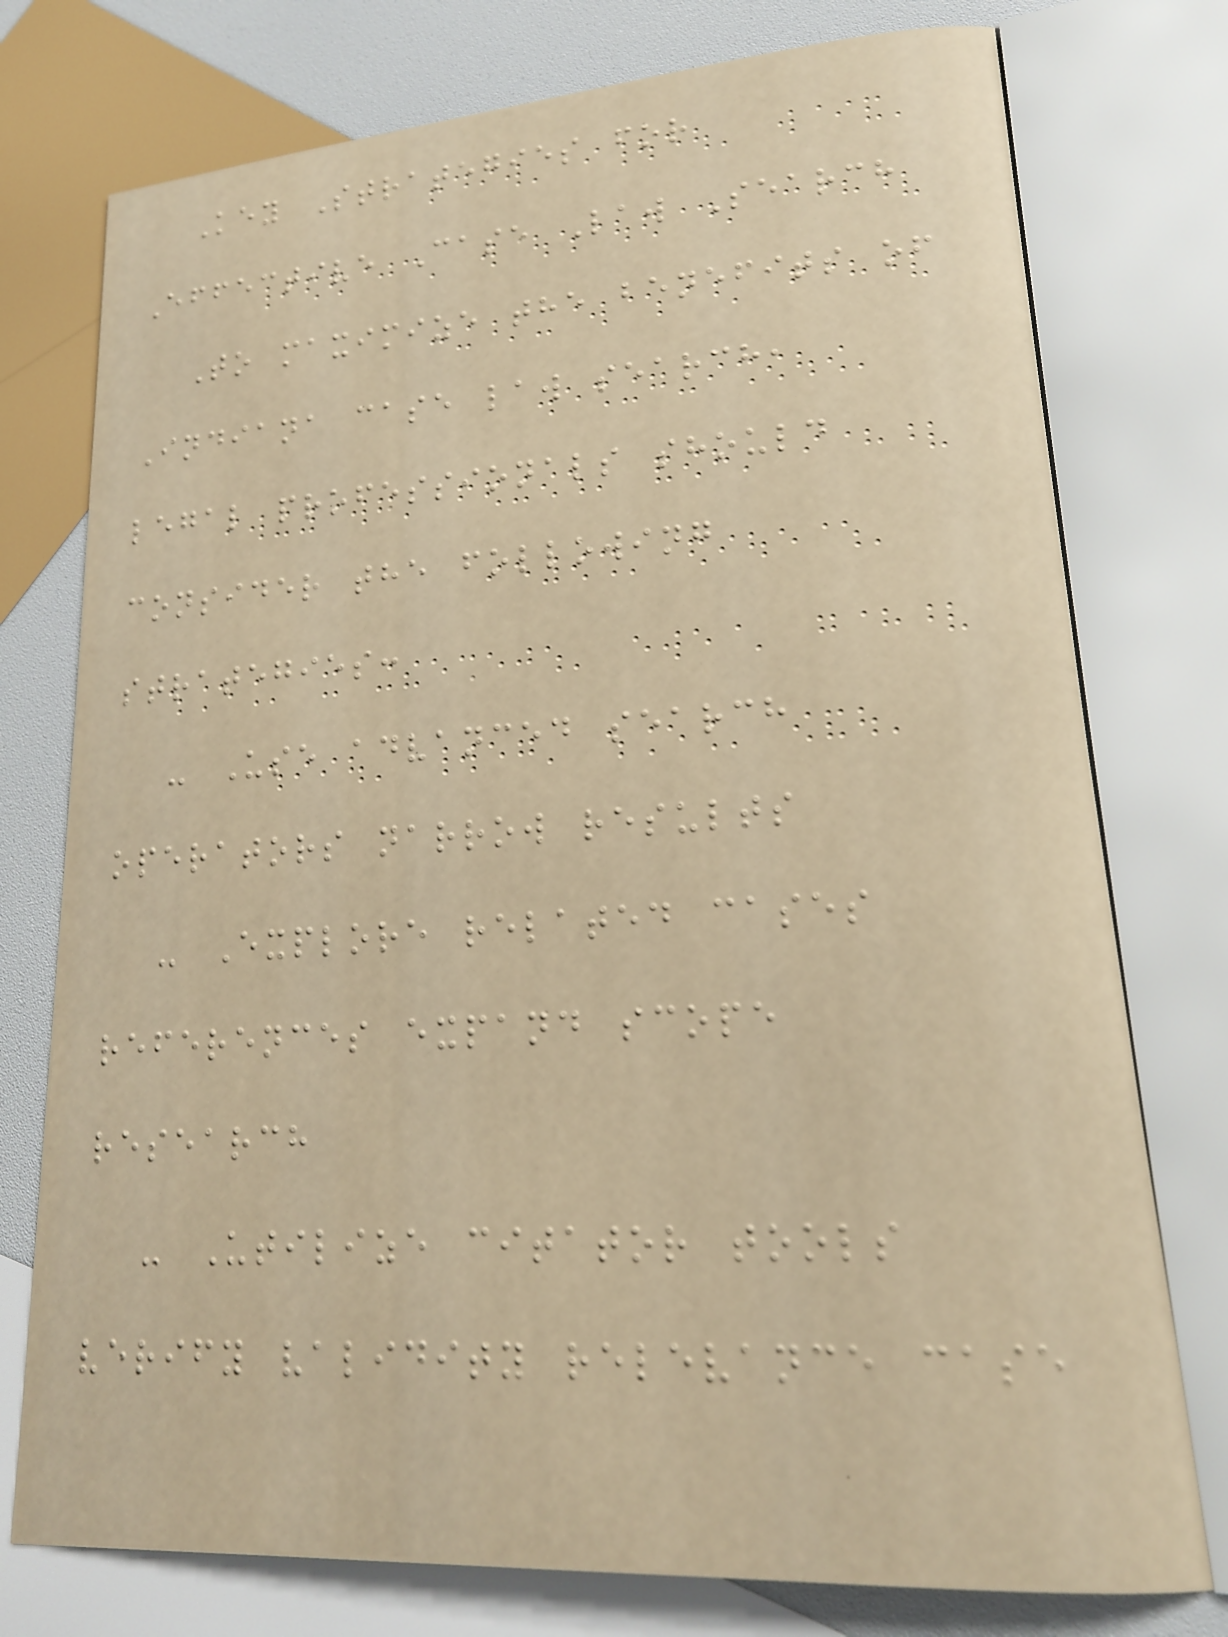Key Strategies for
Effective Case Law Search
To maximize the benefits of
Indiana case law search,
legal professionals should
consider the following
strategies:
- Use advanced search
operators narrow results
- Explore related cases
references expand scope
research
- Utilize citator tools
verify validity relevance case
